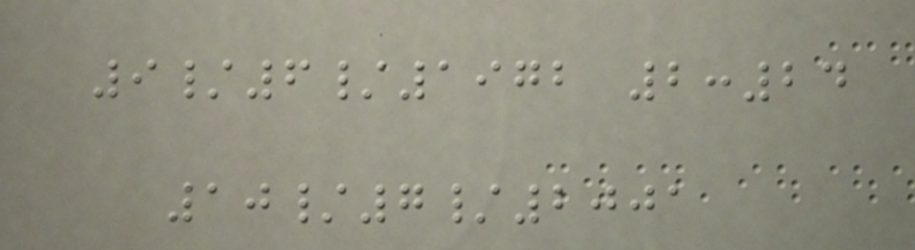9/6/1972 2:24
10/7/2001
